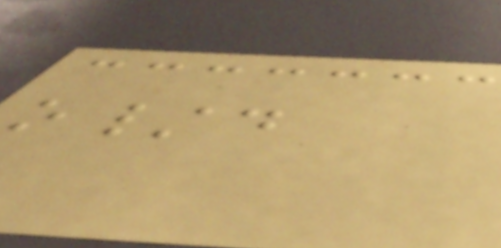o/d
